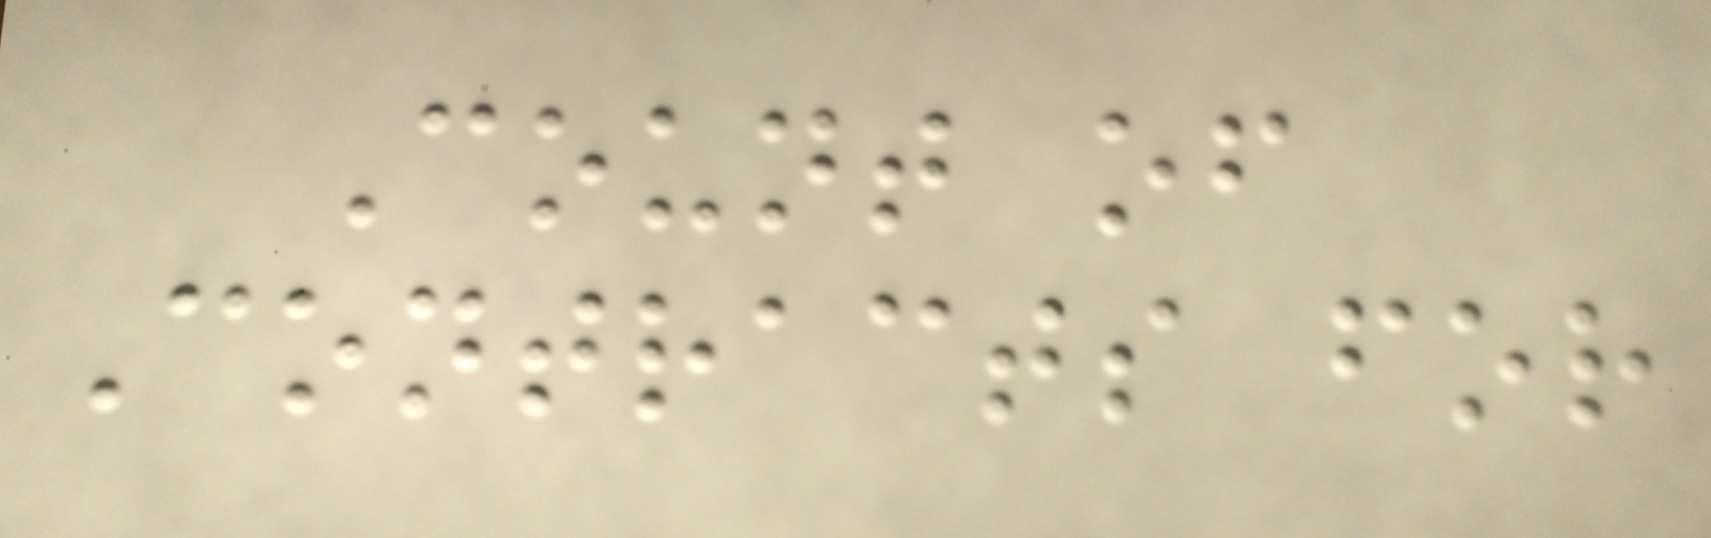Count of
Contracts for
